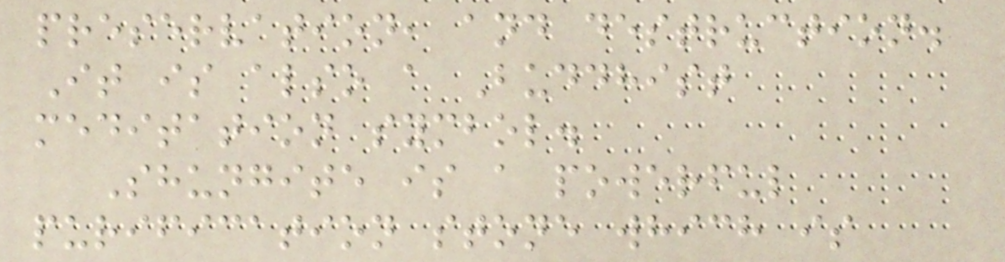preservation, and destruction.
It is also a Buddhist
meditation symbol.
Shungite is a powerful
purification stone which is
